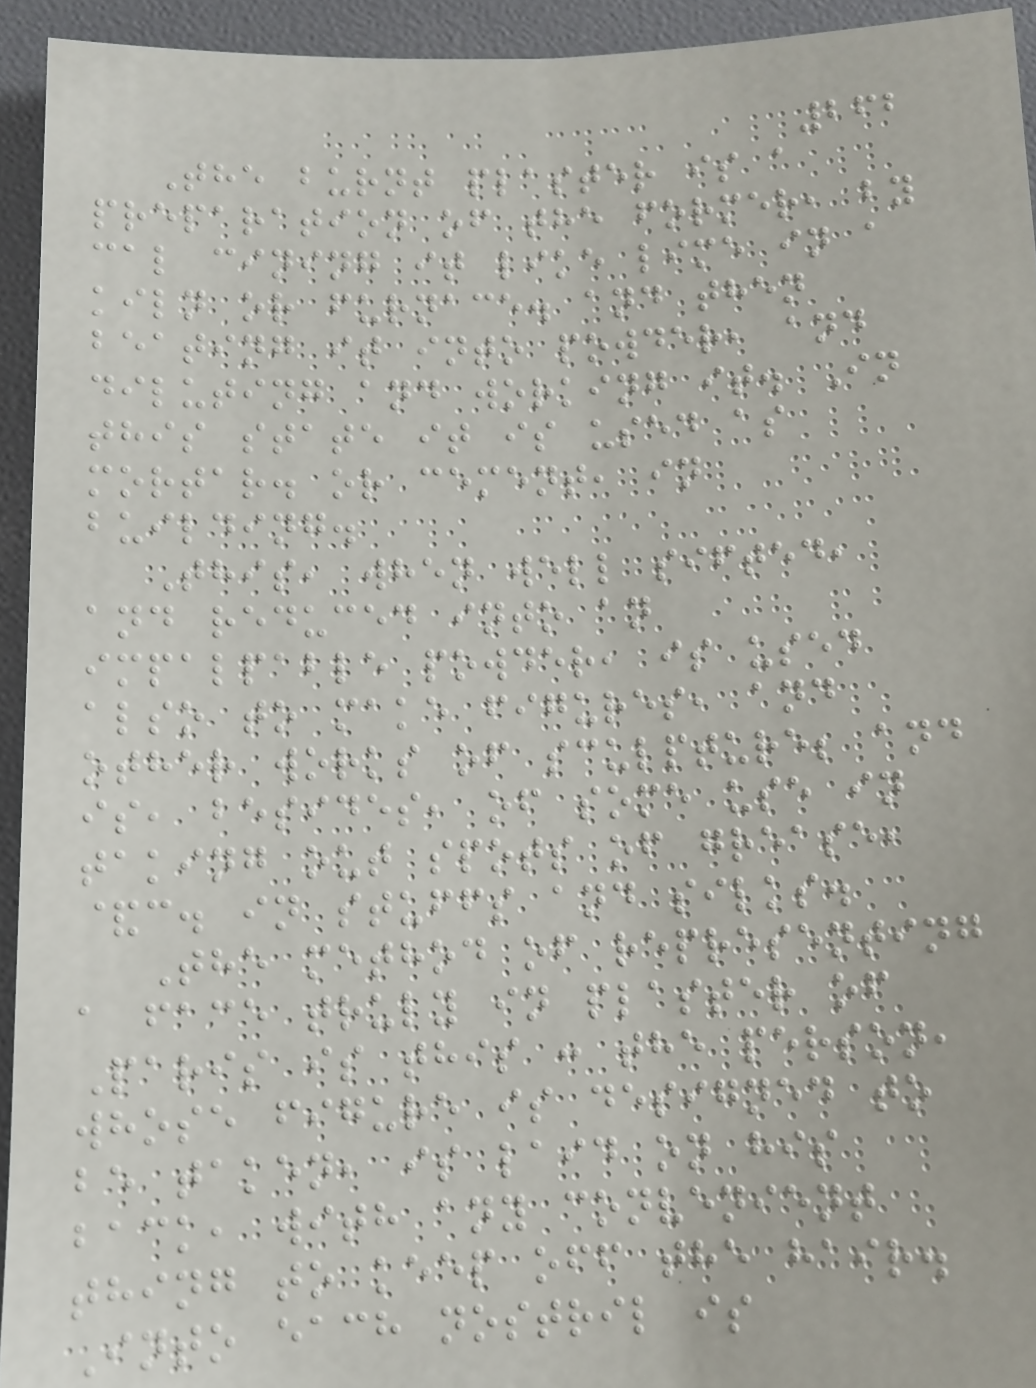262
The burnt plaster is a
preparation of the former, by
cal cining it like lime in a
kiln or furnace. and then
beating it into powder, and
diluting and working it. In
this state it is used as
mortar. or cement, in
building.
This, when well sifted,
and reduced into an
impalpable powder, is used
also to make figures, and
other works of sculpture; and
is, besides, of some use in
taking out spots of grease,
&c. in stuffs and silks.
The method of representing
a face truly in plaster of
Paris is this : the person,
whose figure is designed to
be taken, is laid on his
back, with any convenient
thing to keep off the hair.
Into each nostril is
